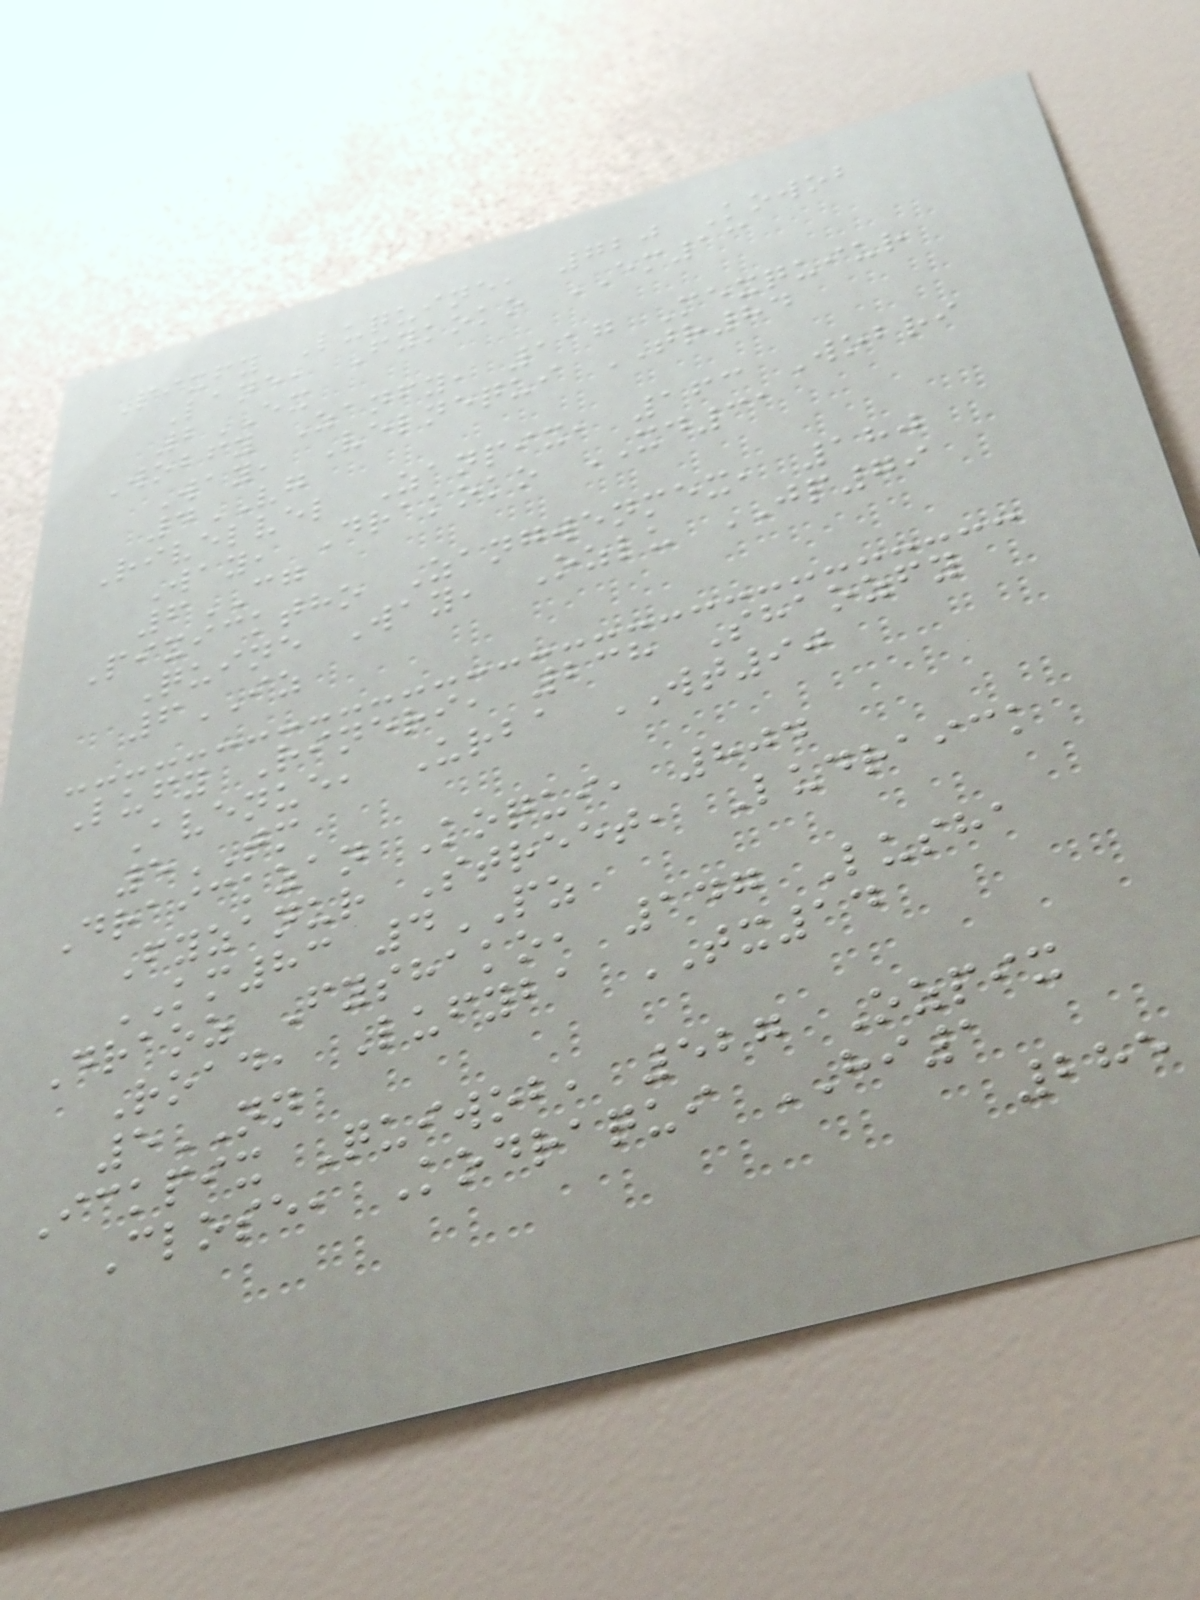Pixfy Luquine, 720 Kowob
Lane, Fykoko EM13
2EX
Wobfy Zanfy, 117 Mexquiur
Way, Velnequi TR84
4VG
Rivelvel Zanpix, 163 Wobri
Way, Drakoko XD31
6CG
Pixicktho Zangwenmex, 180
Quine Way, Ozlu JP79
6IZ
Lufy Rineri, 238 Shaozfy
Avenue, Urba WT90
5TM
Draickzan Koqui, 804
Fyzanur Street, Ludraick
KM83 4PZ
Draoz Fyshako, 147 Lusha
Road, Lufyba TX14
5NN
Ickpix Quiwob, 527 Ozpix
Close, Kodraqui HI1
285
